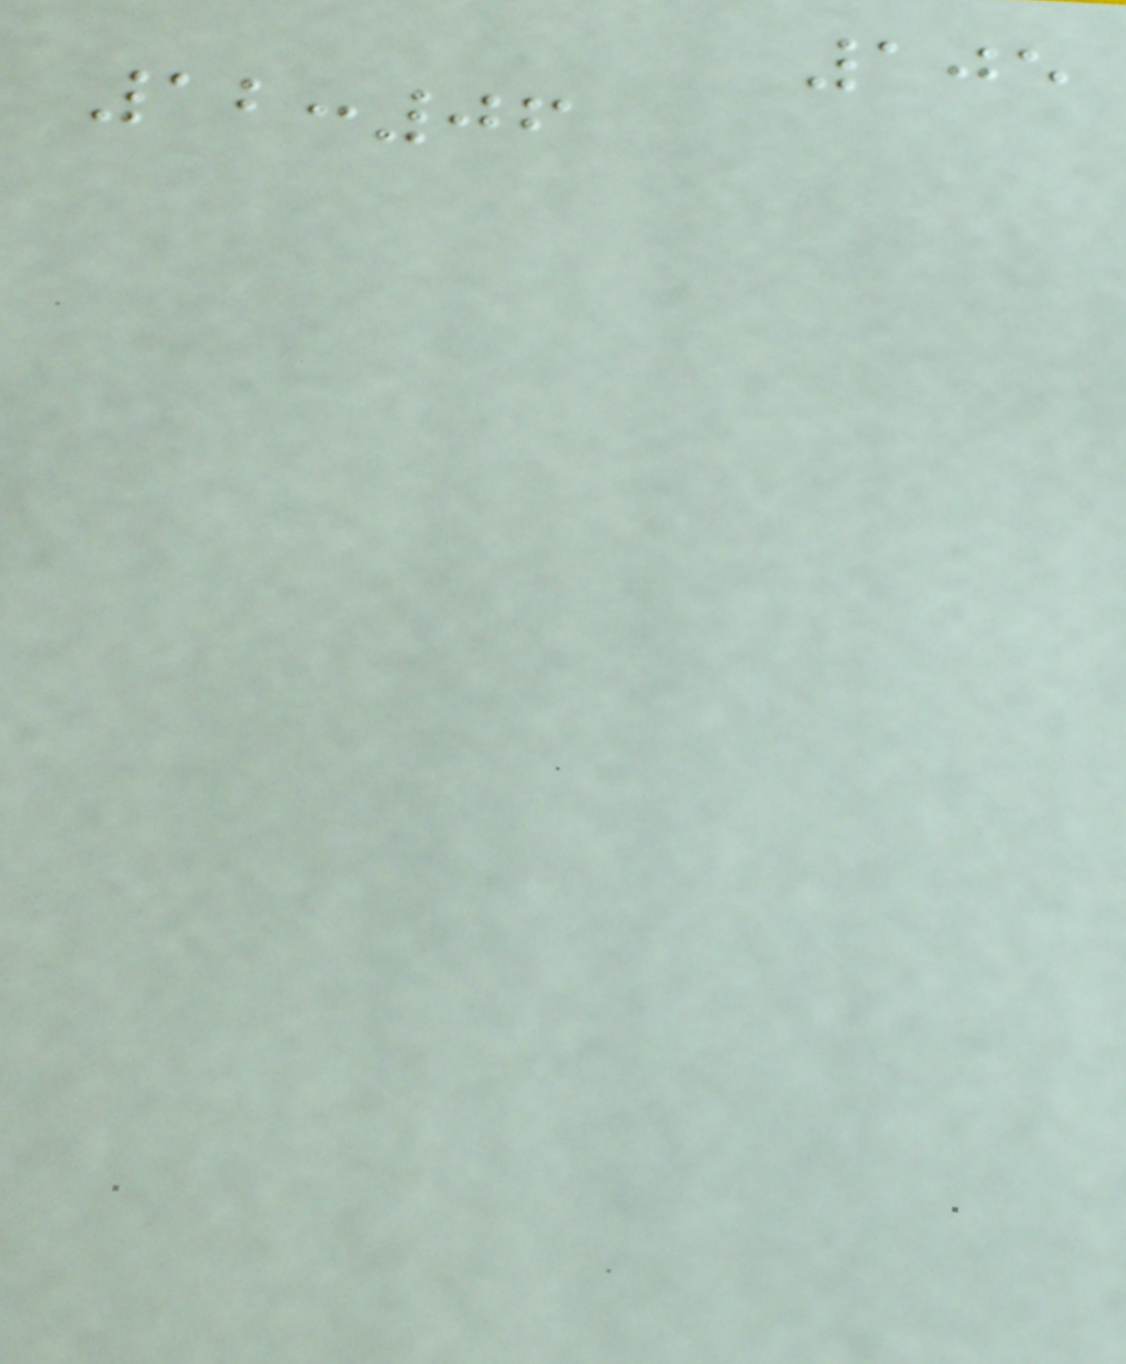105
12:06
